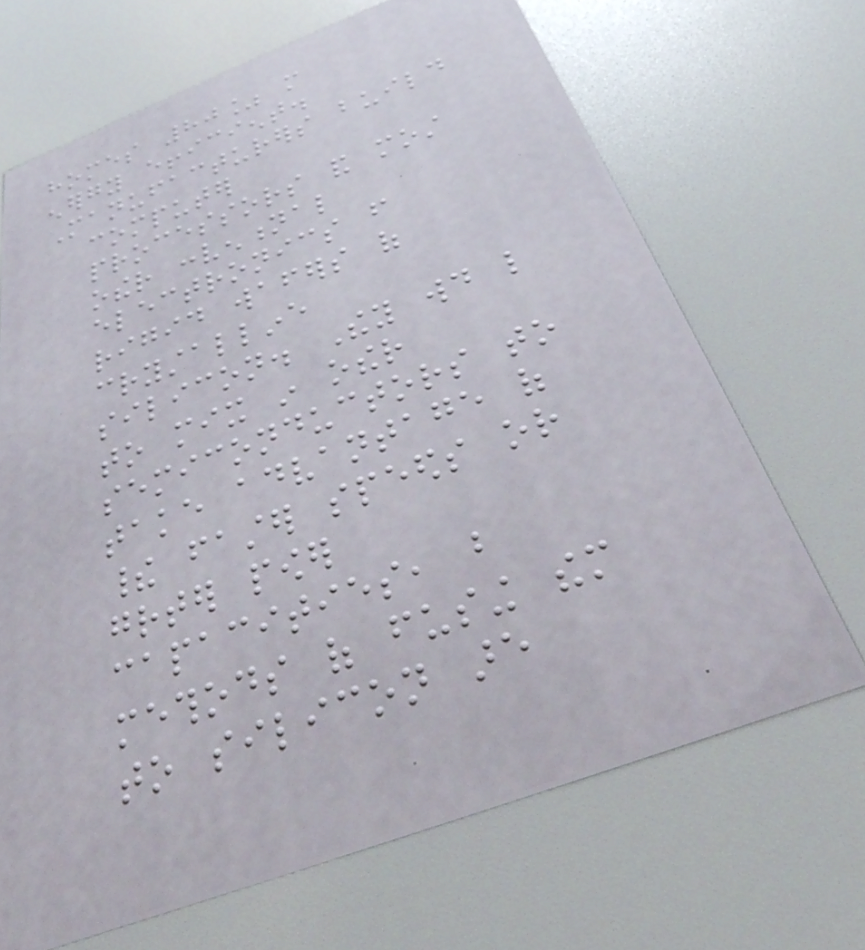homes 80% more
energy efficient.
Manufacturers build
computer
processors and most
other conventional
electronics from
rigid wafers of
crystalline
silicon. They would like
to mix in other
semiconductors to
take advantage of
their faster speeds or
greater power
capacities, but
methods of fusing them
to silicon are
